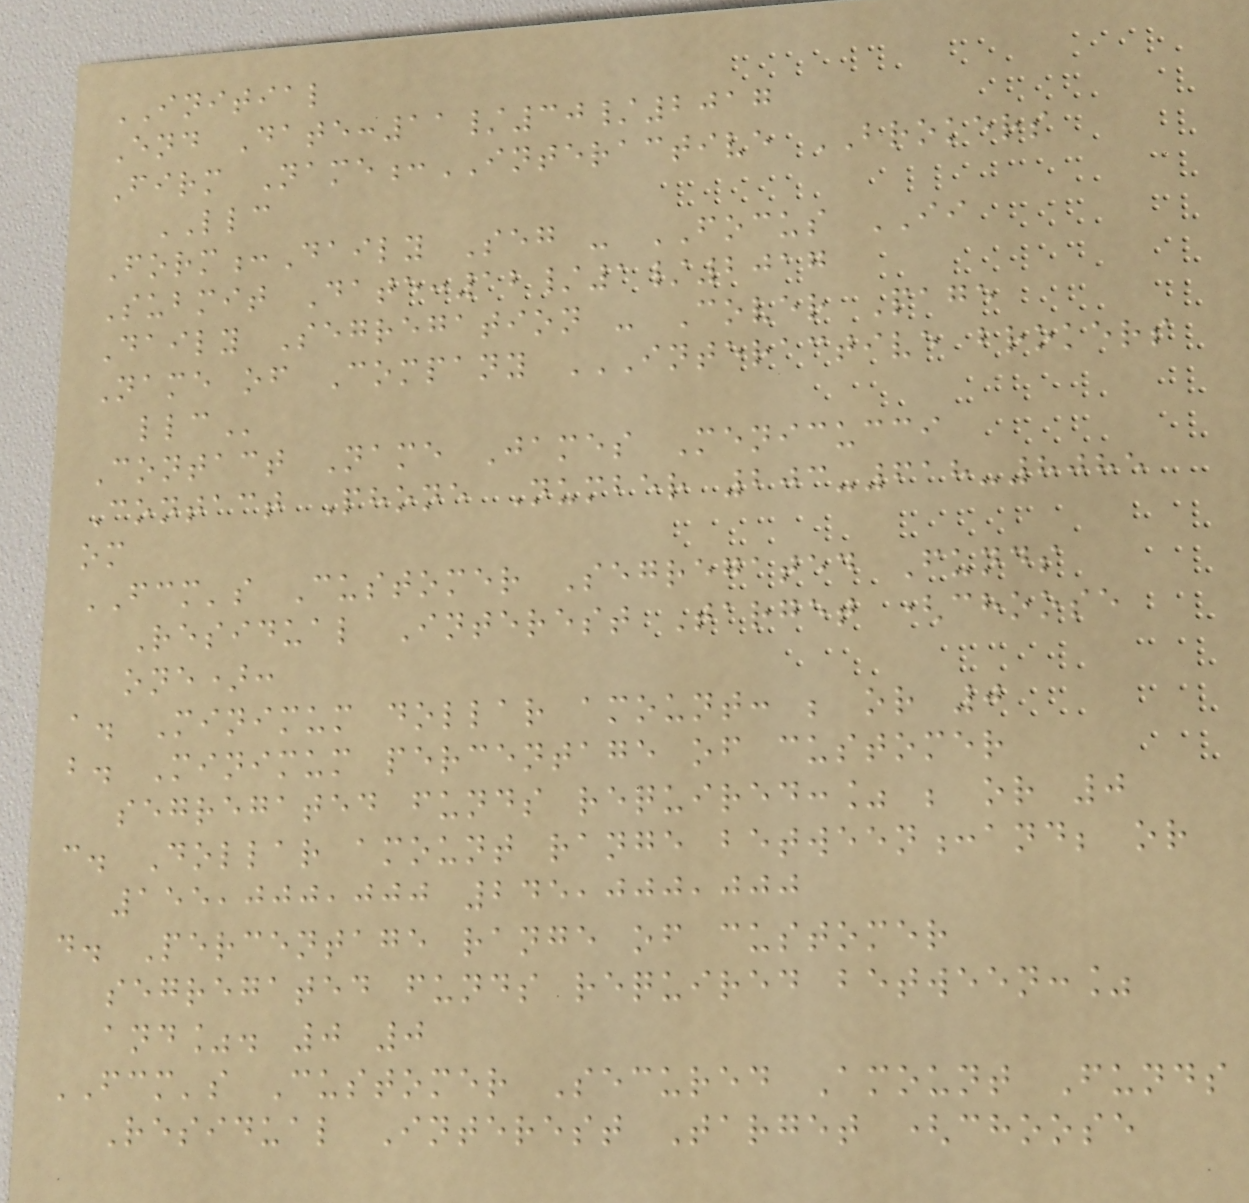INITIAL
End Date:11/30/2017
Firm Name:INTERACTIVE BROKERS
LLC
Form:Daily Seg - FOCUS II
Submit Date:12/1/2017
Daily Segregation - Cover Page
Name of Company INTERACTIVE BROKERS
LLC
Contact Name James Menicucci
Contact Phone Number 203-618-8085
om
FCM's Customer Segregated Funds
Residual Interest Target (choose
one):
a. Minimum dollar amount: ; or 0
b. Minimum percentage of customer
segregated funds required:% ; or 0
c. Dollar amount range between:and; or
155,000,000 245,000,000
d. Percentage range of customer
segregated funds required between:%
and%. 0 0
FCM's Customer Secured Amount Funds
Residual Interest Target (choose
